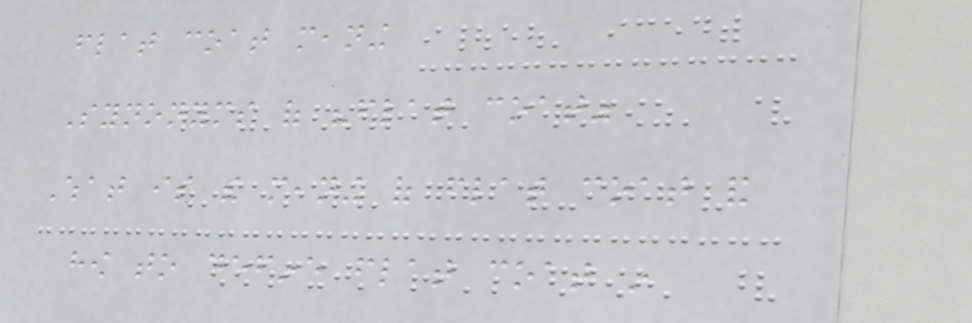flat coat meaning
Synonyms of "flat coat"
What is the meaning of flat coat and
how to define flat coat in
